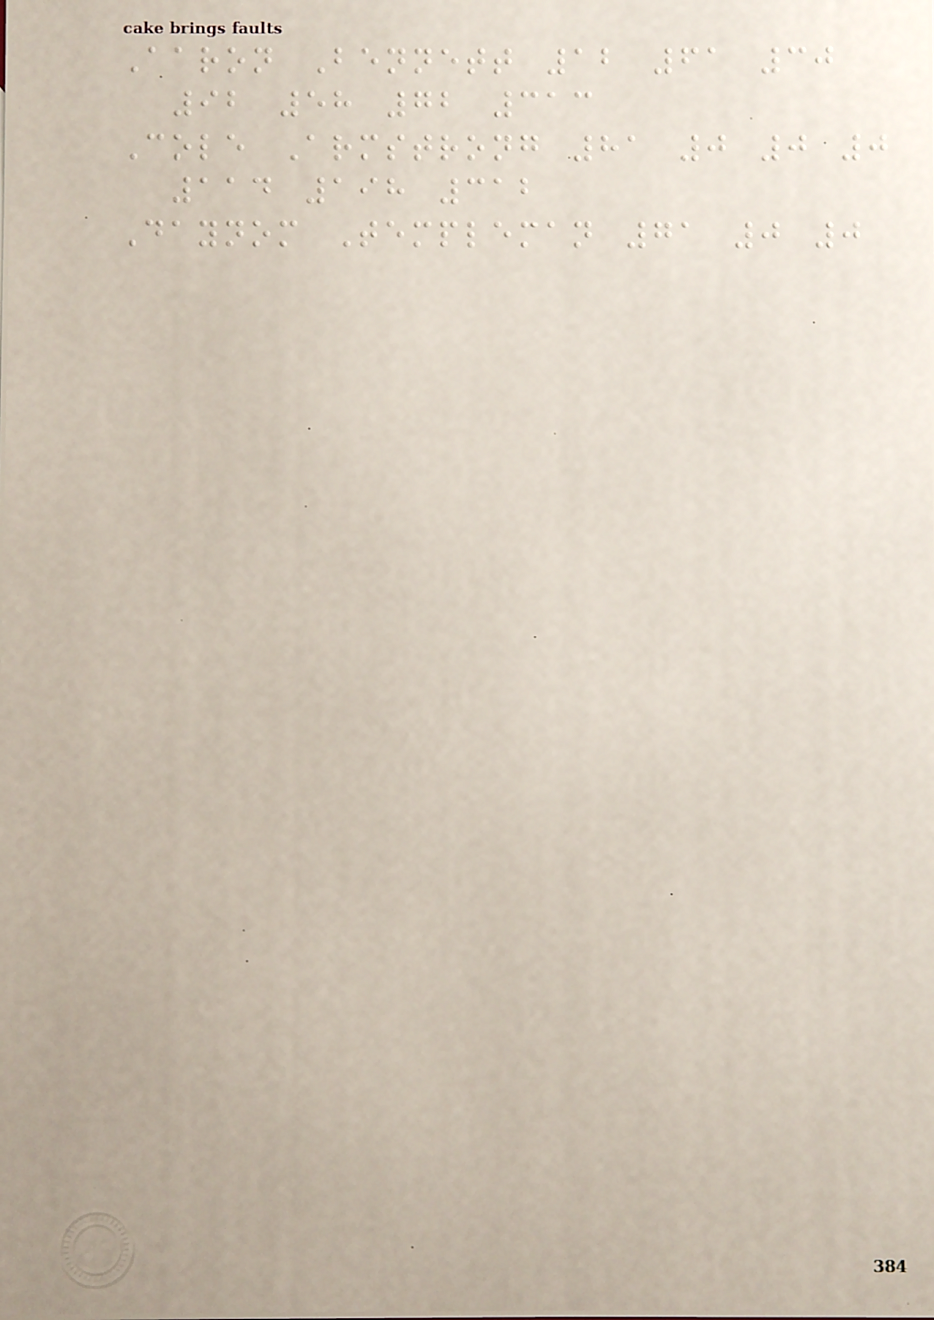Aaron Bennett 12 61 30
92 58 72 313
Cole Armstrong 81 0 0 0
114 198 312
Daynom Templeman 71 0 0
